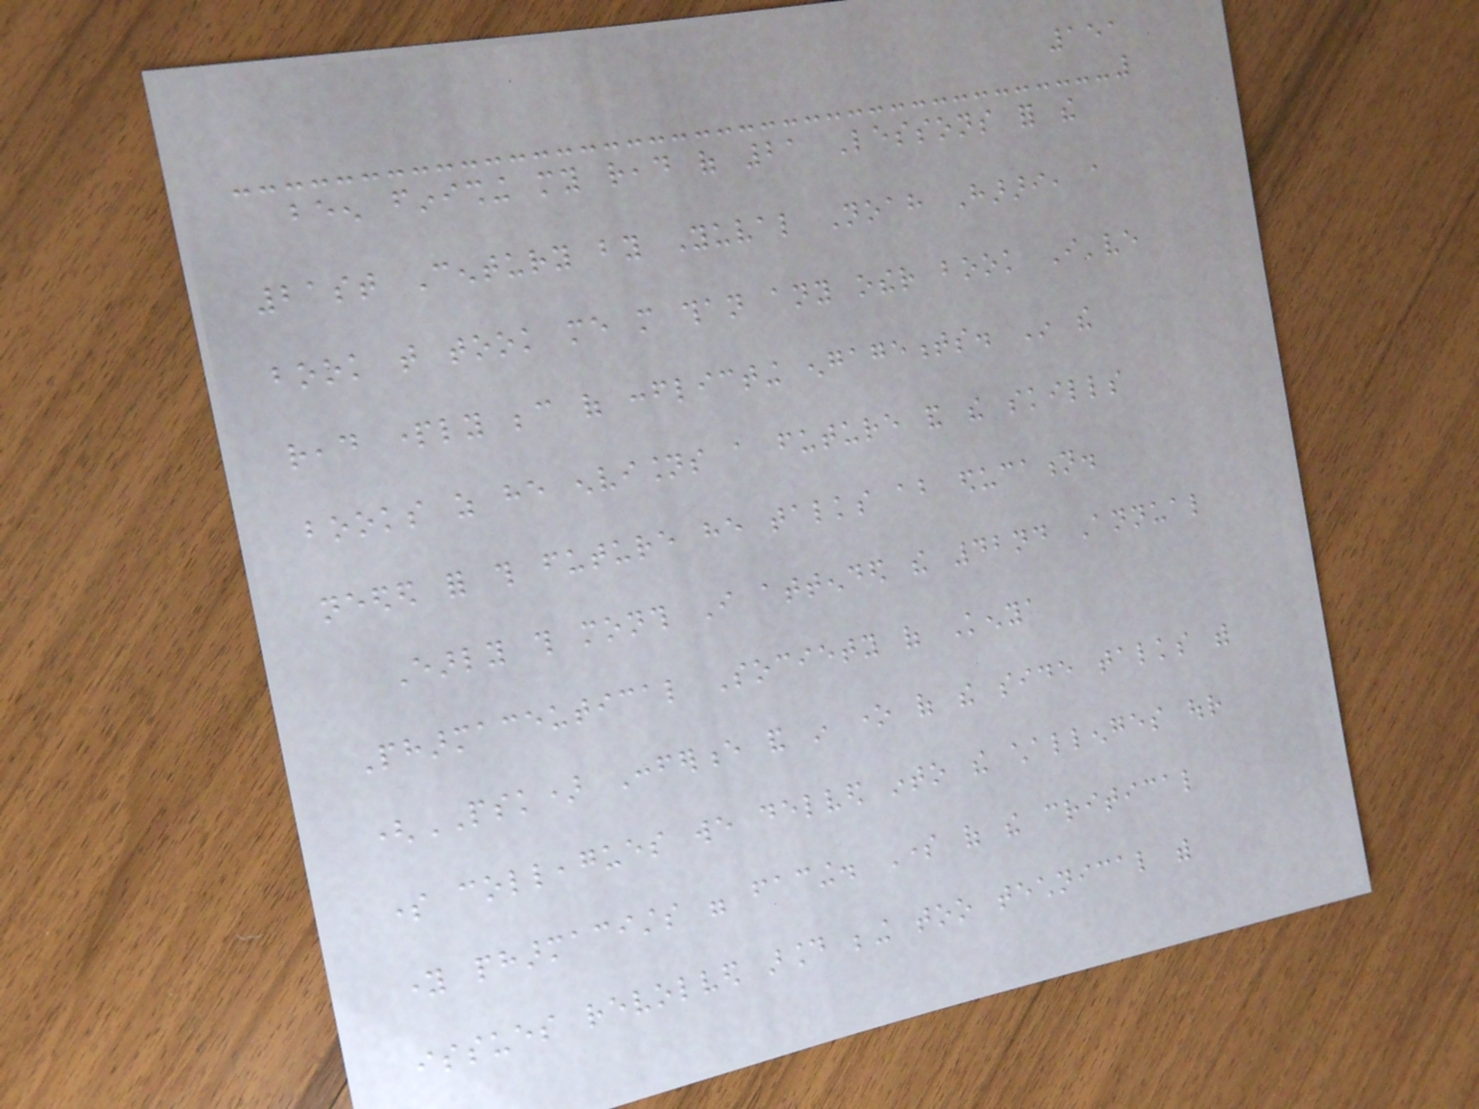151
been finishing my read of 21 Lessons for the
21st Century by Yuval Noah Harari, a
book that took me more than any other book I've
read partly because of conflicting engagements. In the
books as he envisions a future and the skills
needed for this future he talks about education.
Early this month I attended the 42nd Annual
Pharmaceutical Society of Kenya
(PSK) Conference and in one of the side talks with
some colleagues we delved into the challenges our
young pharmacists were facing. Some of the critical
issues revolved around being too technical with
